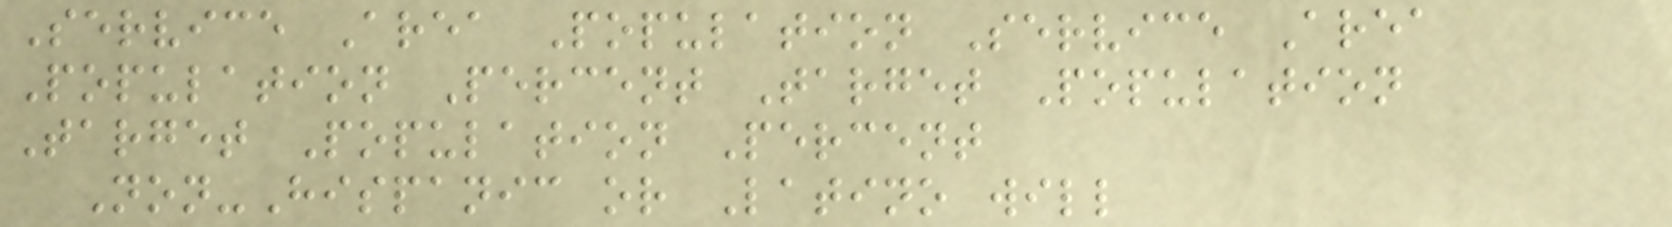Service Area Population Service Area
Population Percent Target Population
Target Population Percent
Non-Hispanic or Latino will
